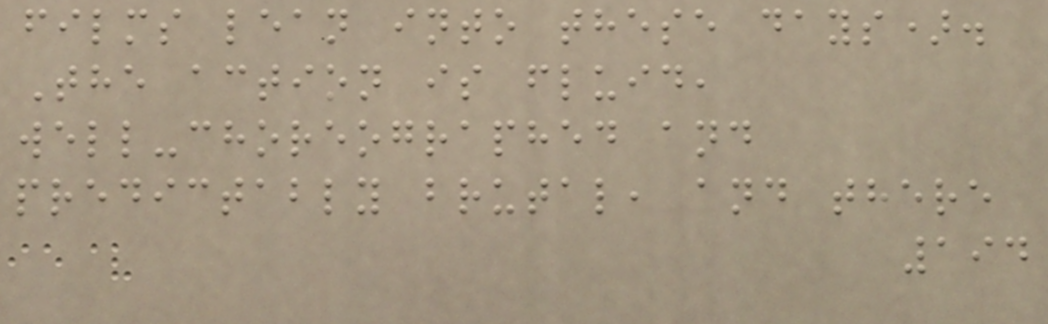films lean into these days).
The action is fluid,
well-choreographed and
predictably brutal, and there
194
